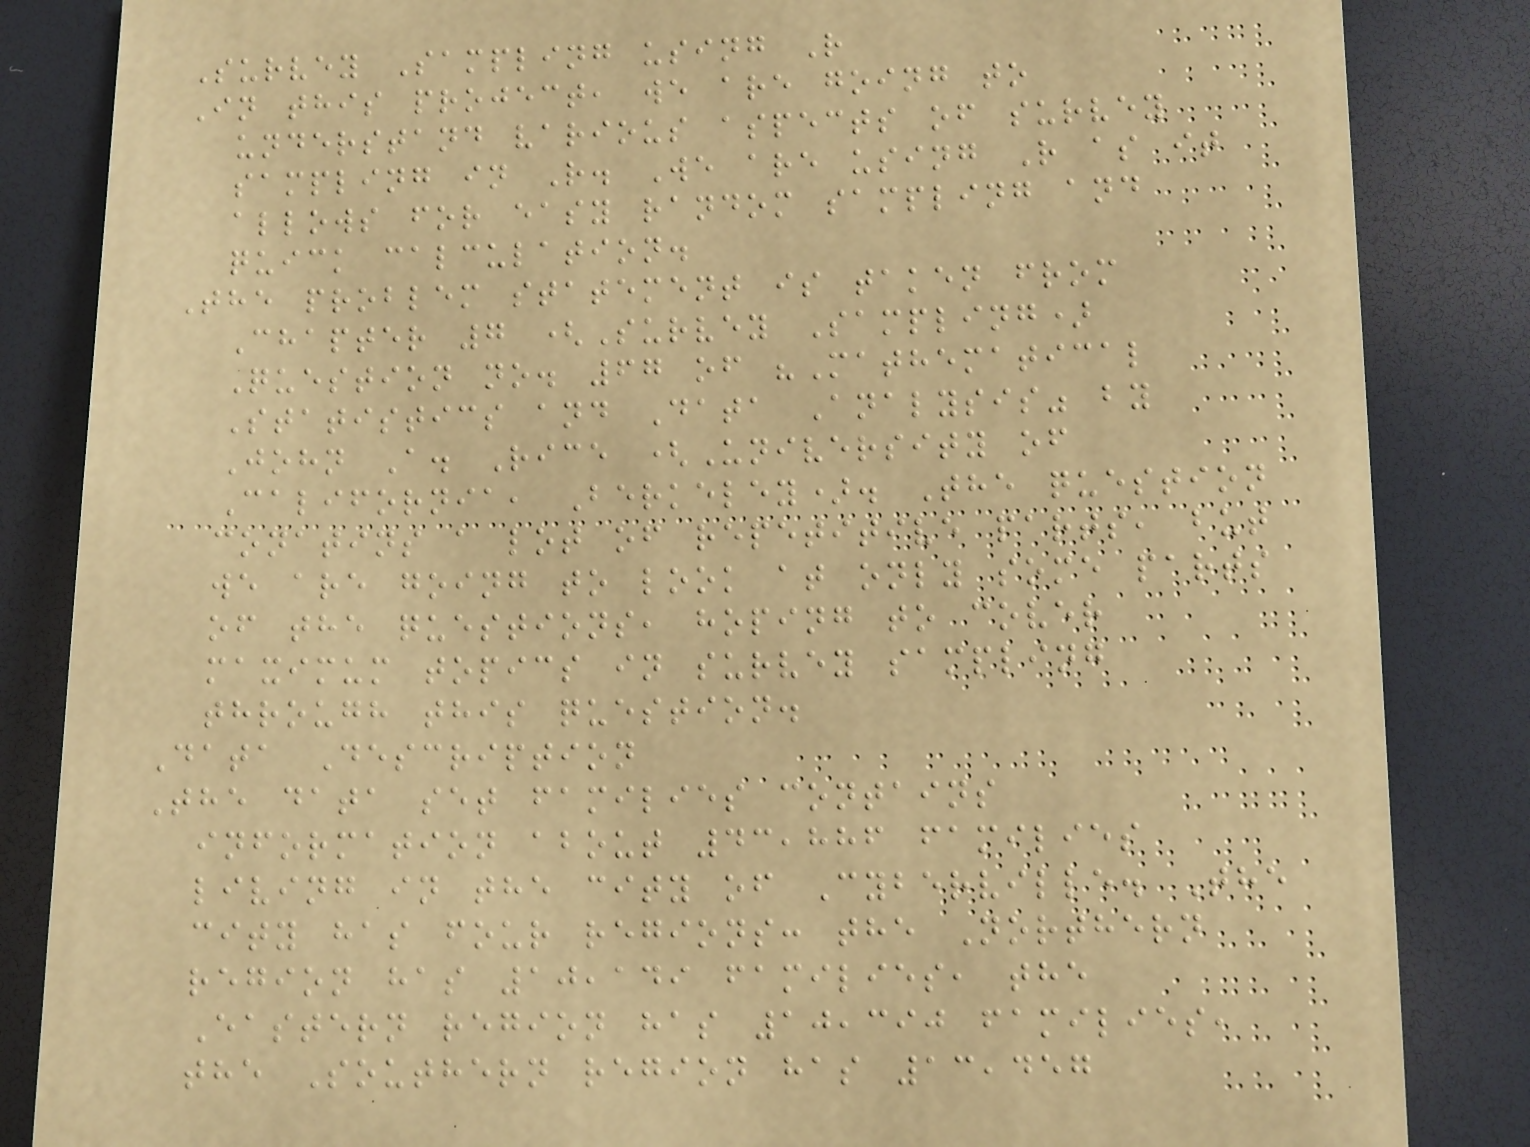Survey Sampling using R
In this project, we are going to
understand various aspects of survey
sampling in R. We are using R as it
allows for easy random sampling and
quick calculation.
The problem statement is taken from
Chapter 7 (Survey Sampling)
Question no. 67 of "Mathematical
Statistics and Data Analysis" by
John A. Rice (University of
California, Berkeley). The question
conatins a lot of repetitive parts, but
we are going to look at only some parts
of the questions, hoping to cover
maximum topics in survey sampling
through this question.
Data Description
The data set families contains
information about 43,886 families
living in the city of Cyberville. The
city has four regions: the Northern
region has 10,149 families, the
Eastern region has 10,390 families,
the Southern region has 13,457
